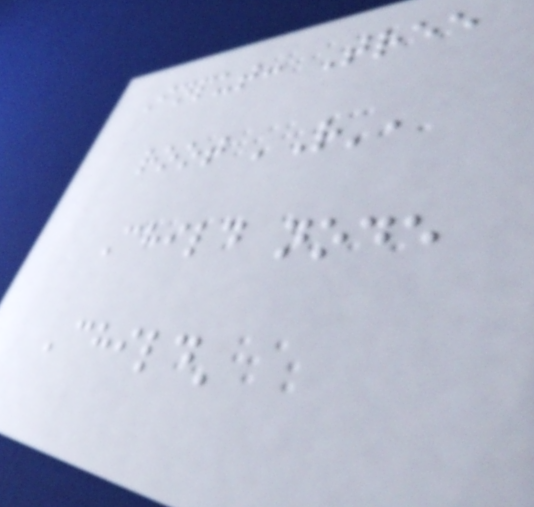Input: Tree
root 'R',
Child node
'child'
